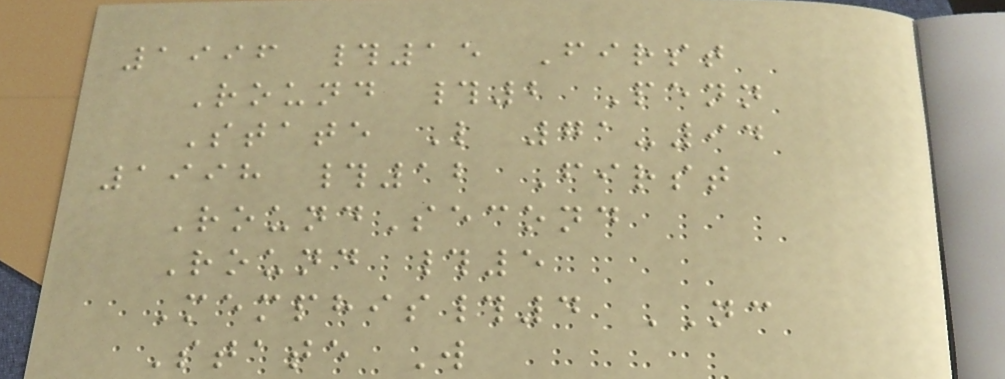1996 #15 First
Round #2 Penn
State L 71-94
1998 #12 First
RoundSecond
Round #5
Memphis#4 NC
State W
